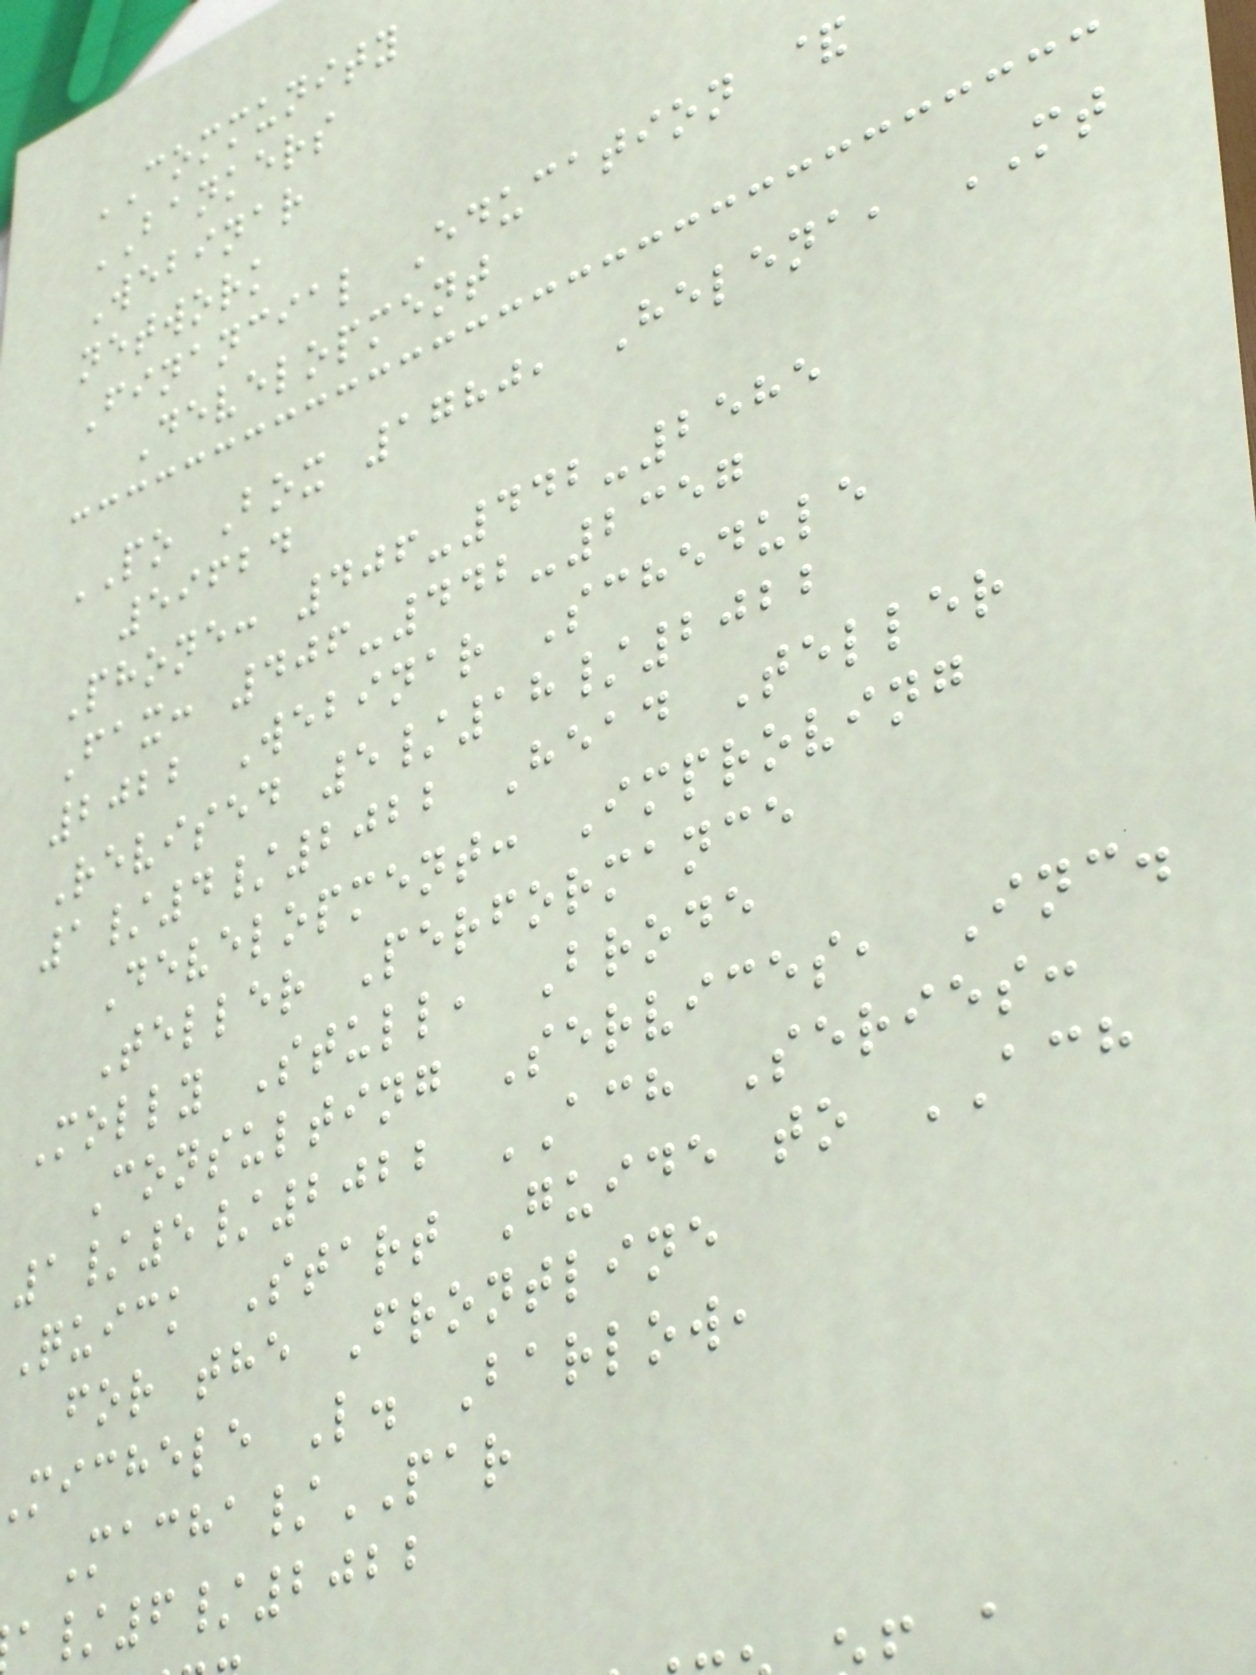COMMUNITY
BANKERS
Webinar
network
Financial Education &
Development
PO Box 1780, Helena, MT
59624
Phone: 406-442-2585
Fax: 406-442-2357
2022 Webinar Schedule
Revised 5/18/2022
1/4/2022 Head Teller
Development: Improving
Teller Performance
Molly Stull, Brode
Consulting Services, Inc.
1/5/2022 ACH Series:
Quick Start Guide to ACH
for the Frontline
michele L. Barlow,
Macha/PAR
/6/2022
